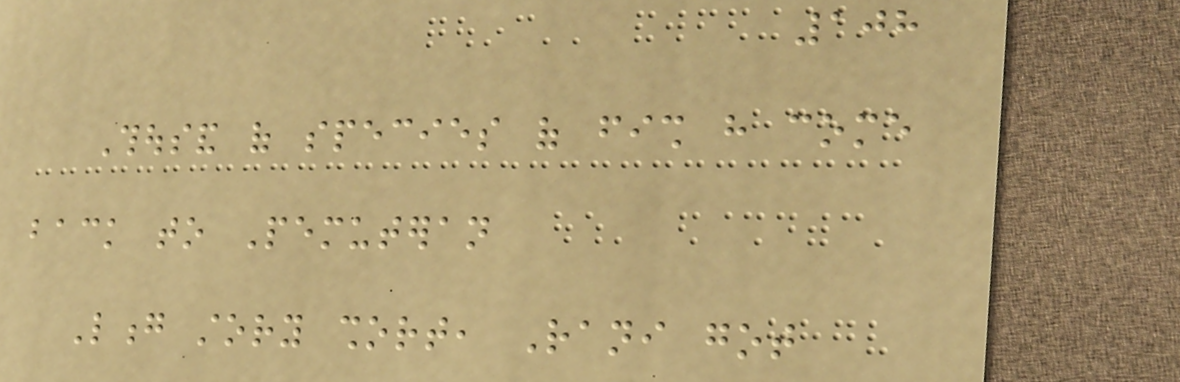108
Thousand of species of fish have come
back to Pemuteran
Long story short, Rani got
